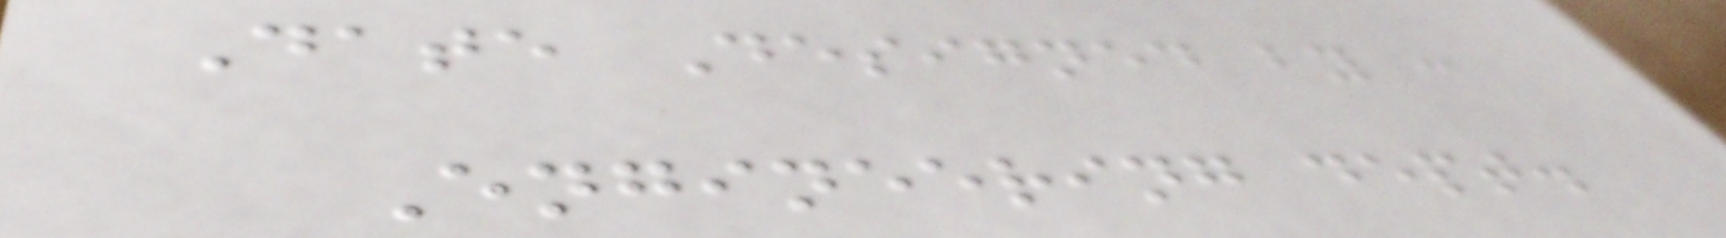Date Designed by :
Engineering dept.
